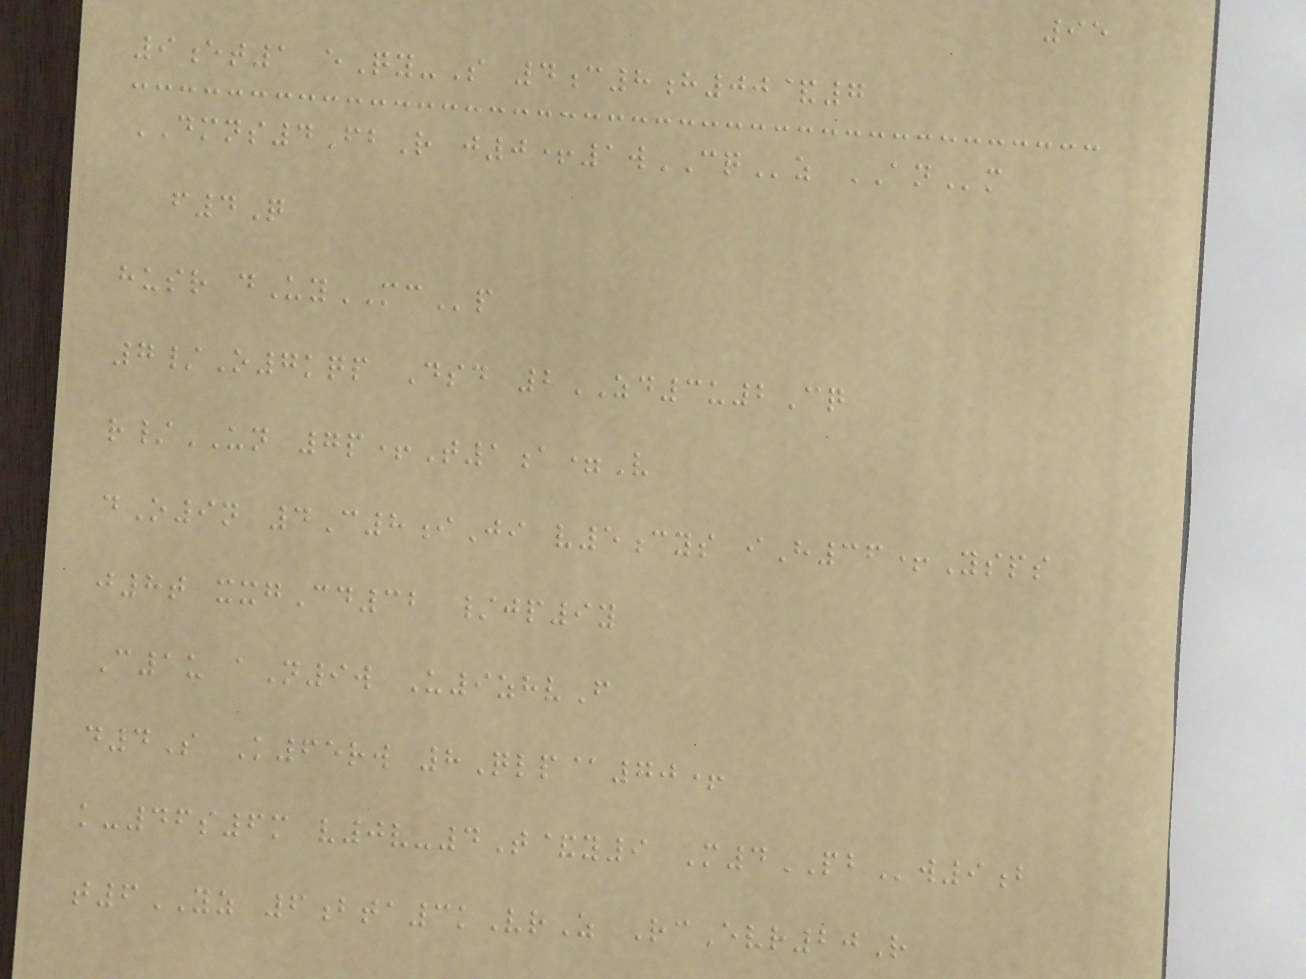95
9et1 eQy-S 4c8h00&7
DMNS4FbR j0+1wCQz ANm
f4Q
husr dUyMCp
7/O7kqp Dsd 2ZD3u2Cq
r/UN 7p+T1a=V
dO9n 4C8iJi v5cys iH36+Ysps
j8t xxgCd32 /jp9y
C1u aN9w U9zhvF
d4S K65rw 8Qlp@70+
k-46s6m v0v-4T&y9 M4PBw9b
t6YZ 6bta3kVrZ RcEvr20R
